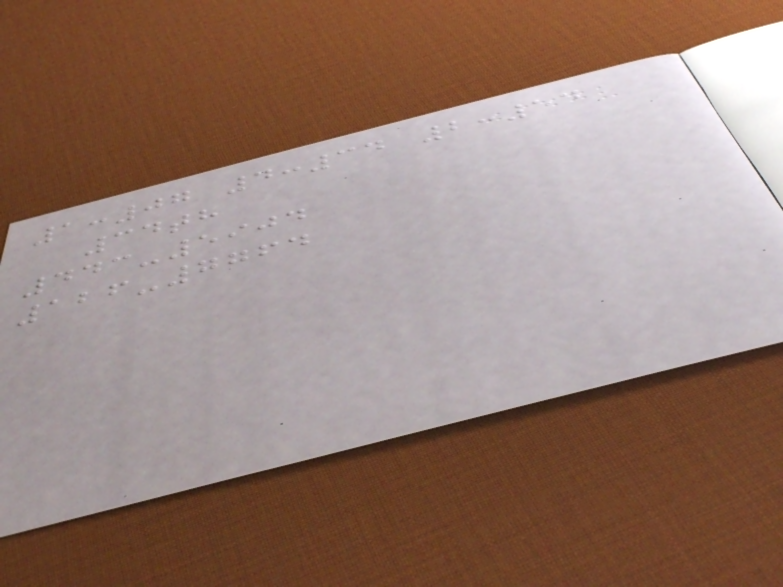1:07 4:34 2:54
34th
443-5904
126-7764
